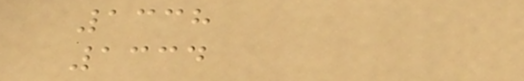1338
1334
